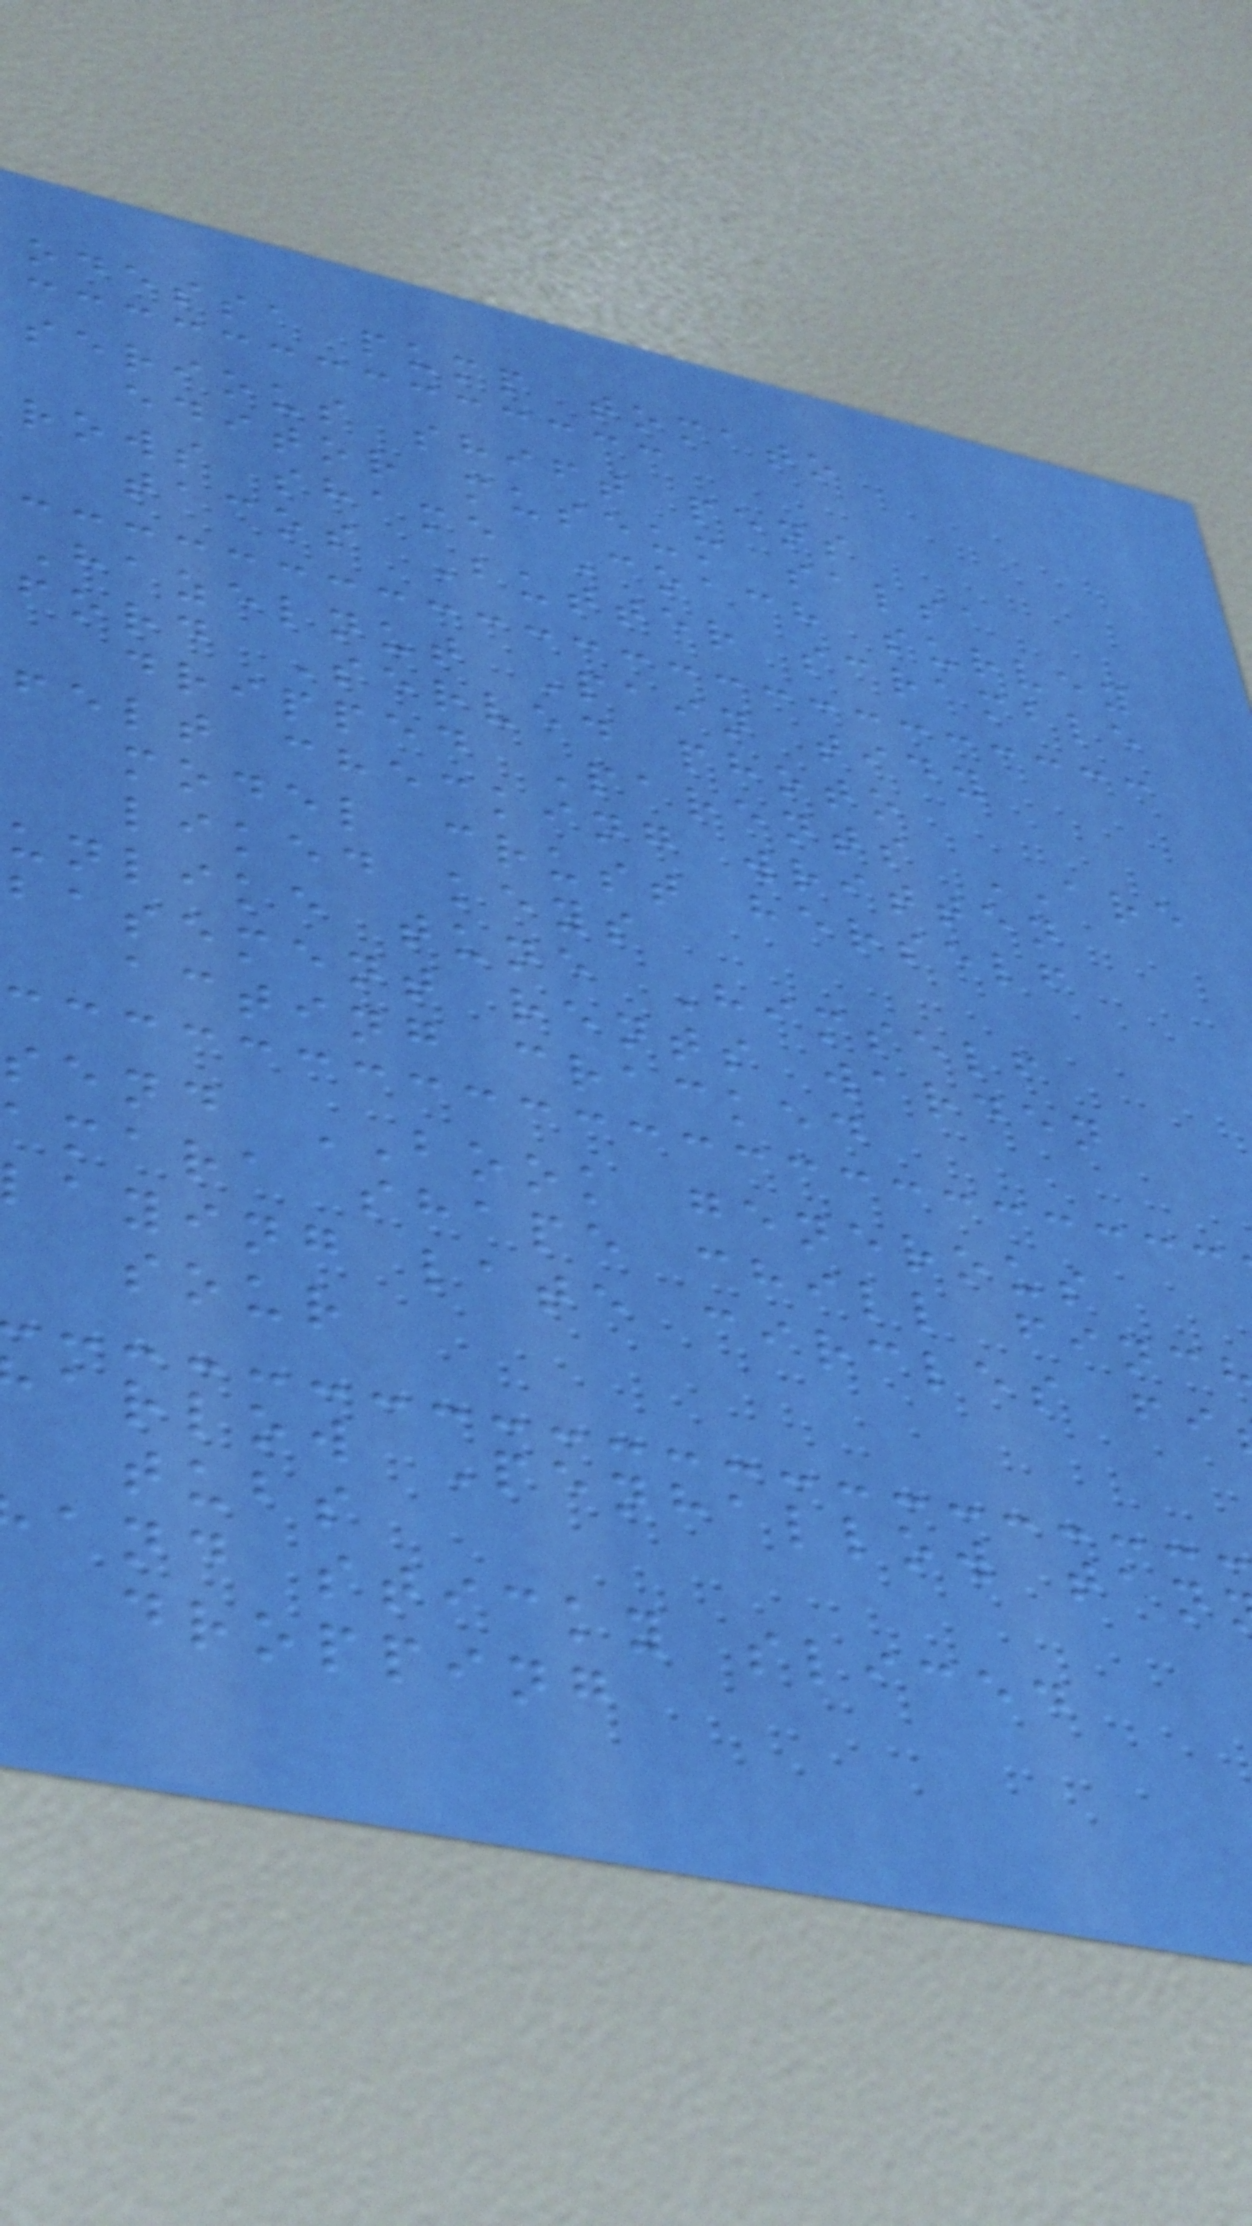odessa pump tomato
serious shift pens
editor museum salsa
rows shame Coach survey
tacos Butter scramble
Hazelnut Pain tidy
ford Served photo
dripped Parents ARE
felt checking written
model crust herself
liked keys
unlike tune Himself
basement rents warden
acting cracked
send BOOK generous
amara shape chill finc
aying late circles fi
sour
arlow Penhallow tan
tubs
and sticky sliced
dropping
